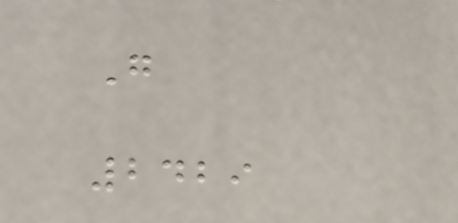G
2429
